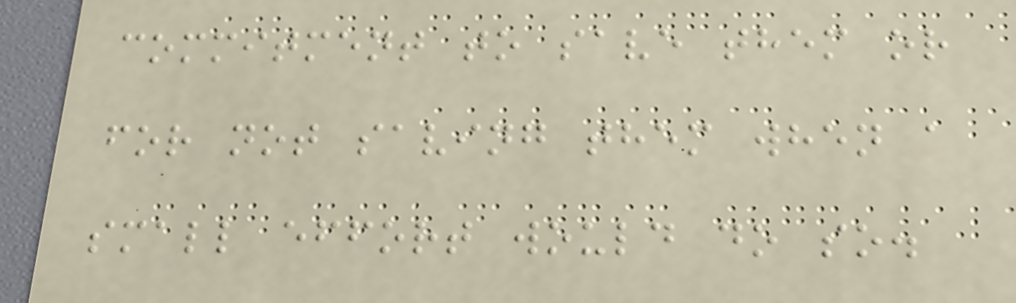commitment to save them or
for not saving them when a
small effort would do so.
